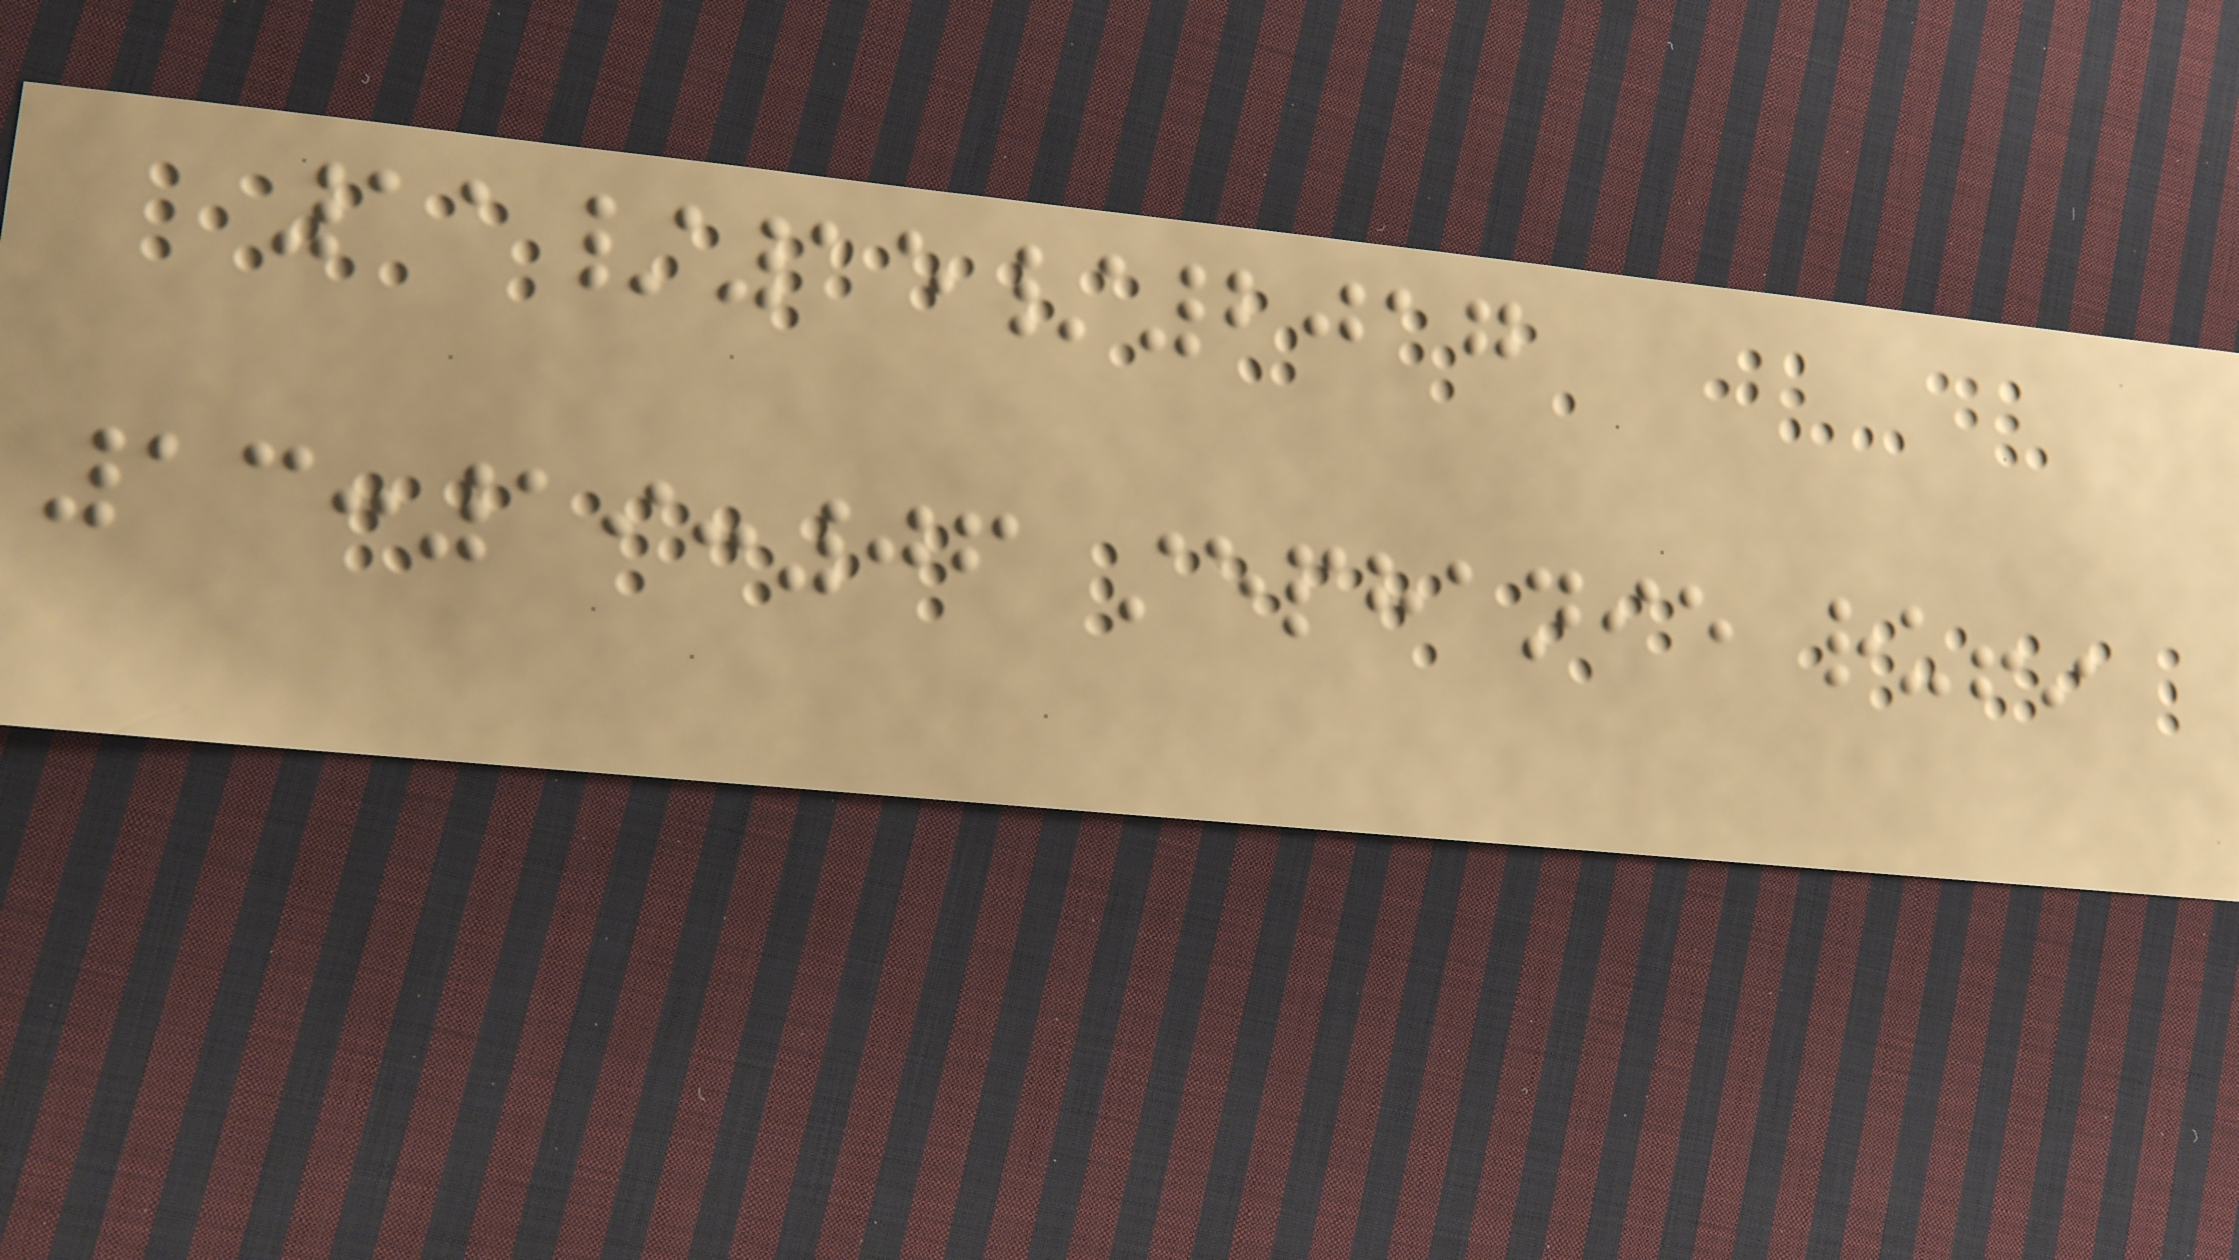11/15/2017
13:19:06 stephanie ruffin
